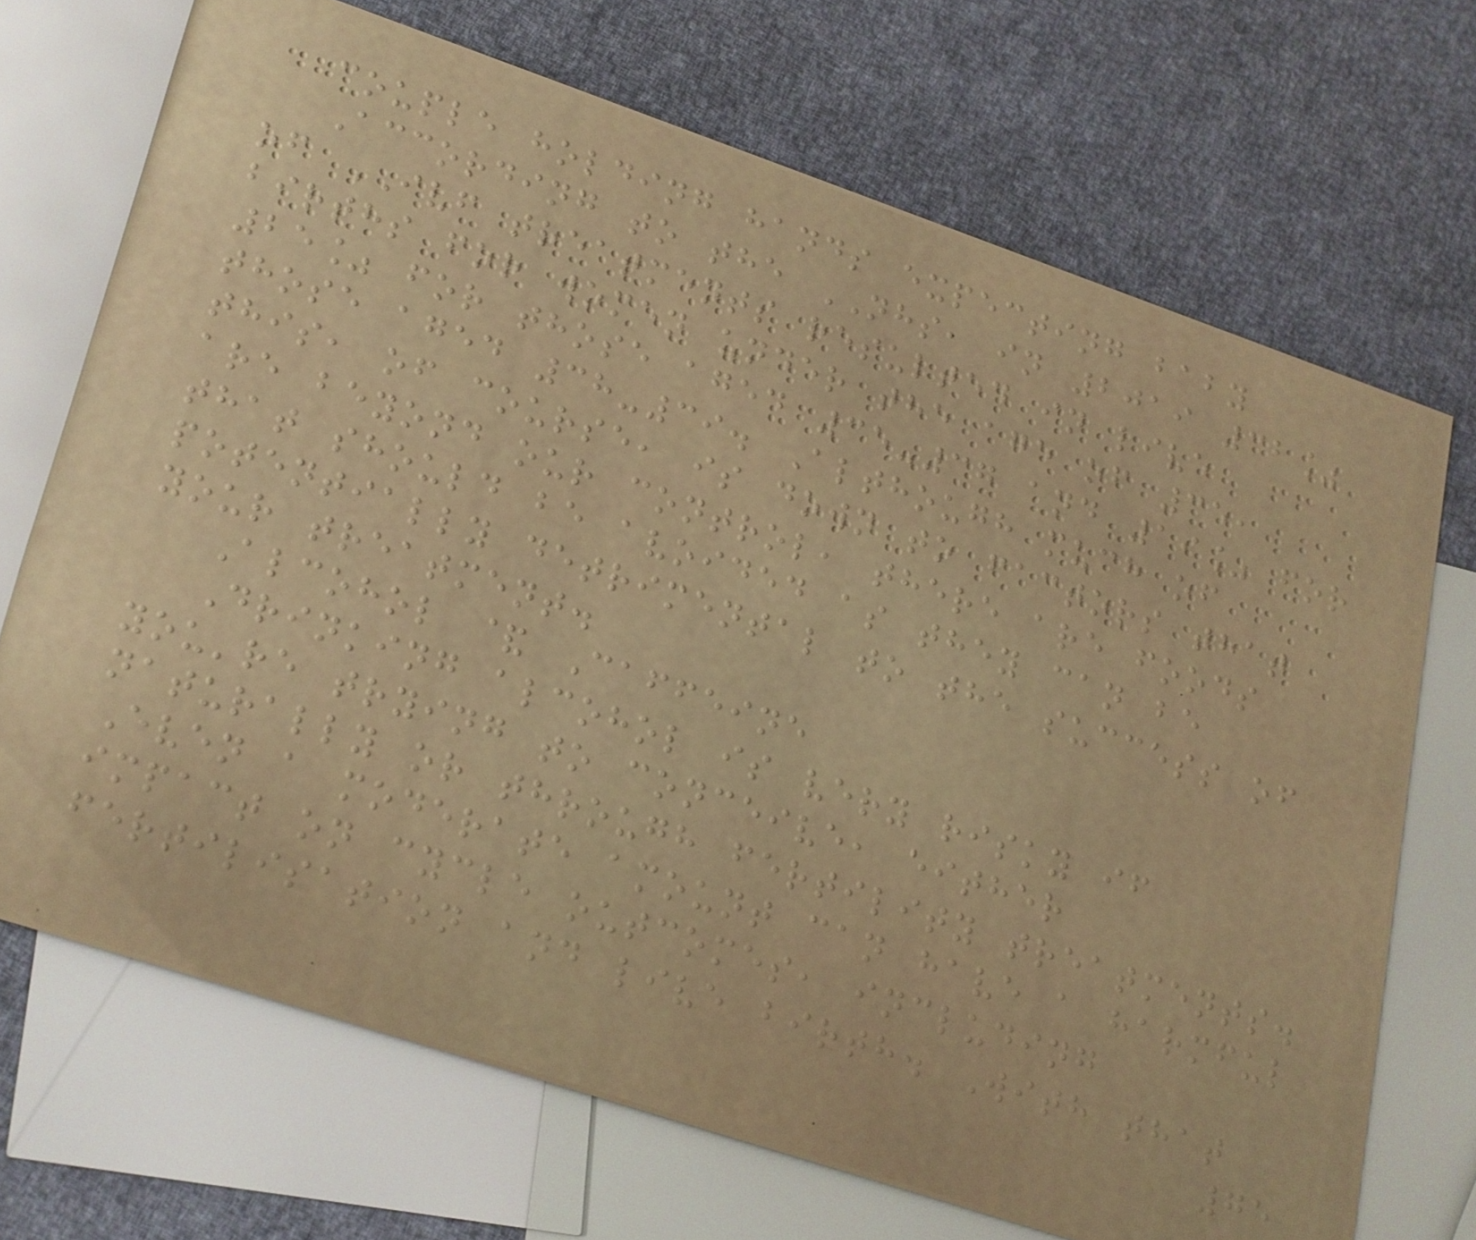couple holding hands expecting baby
According to the NHS, in 2019 32%
of IVF treatments resulted in live
births for women under the age of 35,
25% for those aged 35-37 and 19% for
those aged 38-39. Although much of
this, of course, is down to factors that
are beyond our control, there are foods
that should be avoided as they can be
potentially detrimental to the success of
your treatment.
Alcohol & Caffeine
Drinking alcohol is very risky if
you're trying to conceive, either
naturally or through fertility treatments.
Even a moderate amount can have a harmful
impact on cycle outcomes, including
fertilisation and live birth. With that
75
